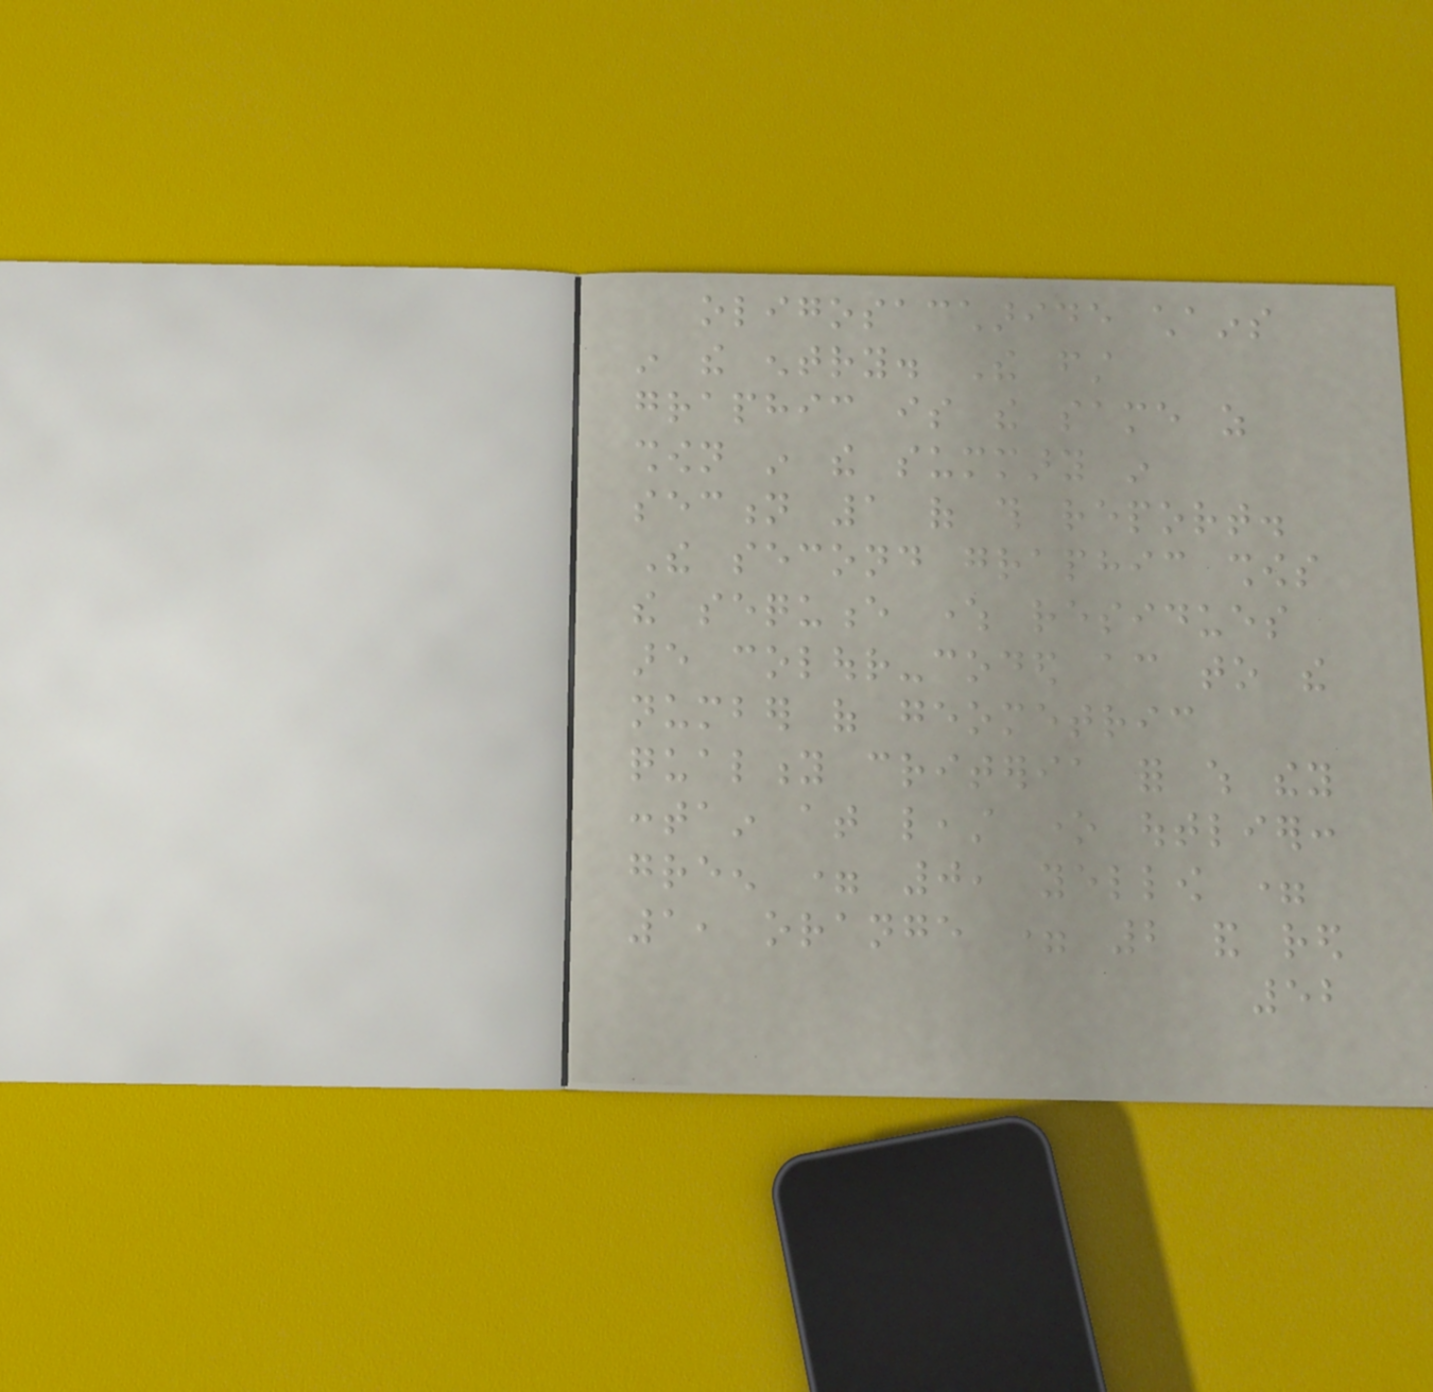oligosaccharide chains
in the entry. The first
graphic is the same as
shown in the summary in
section 1 of this report.
The second graphic shows
the sequence where residues
are colour-coded according to the
number of geometric
quality criteria for which they
contain at least one outlier:
green = 0, yellow =
1, orange = 2 and red
52
